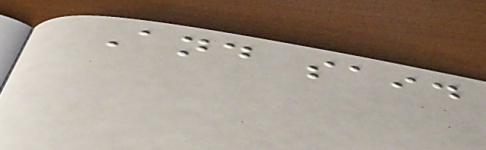And said
